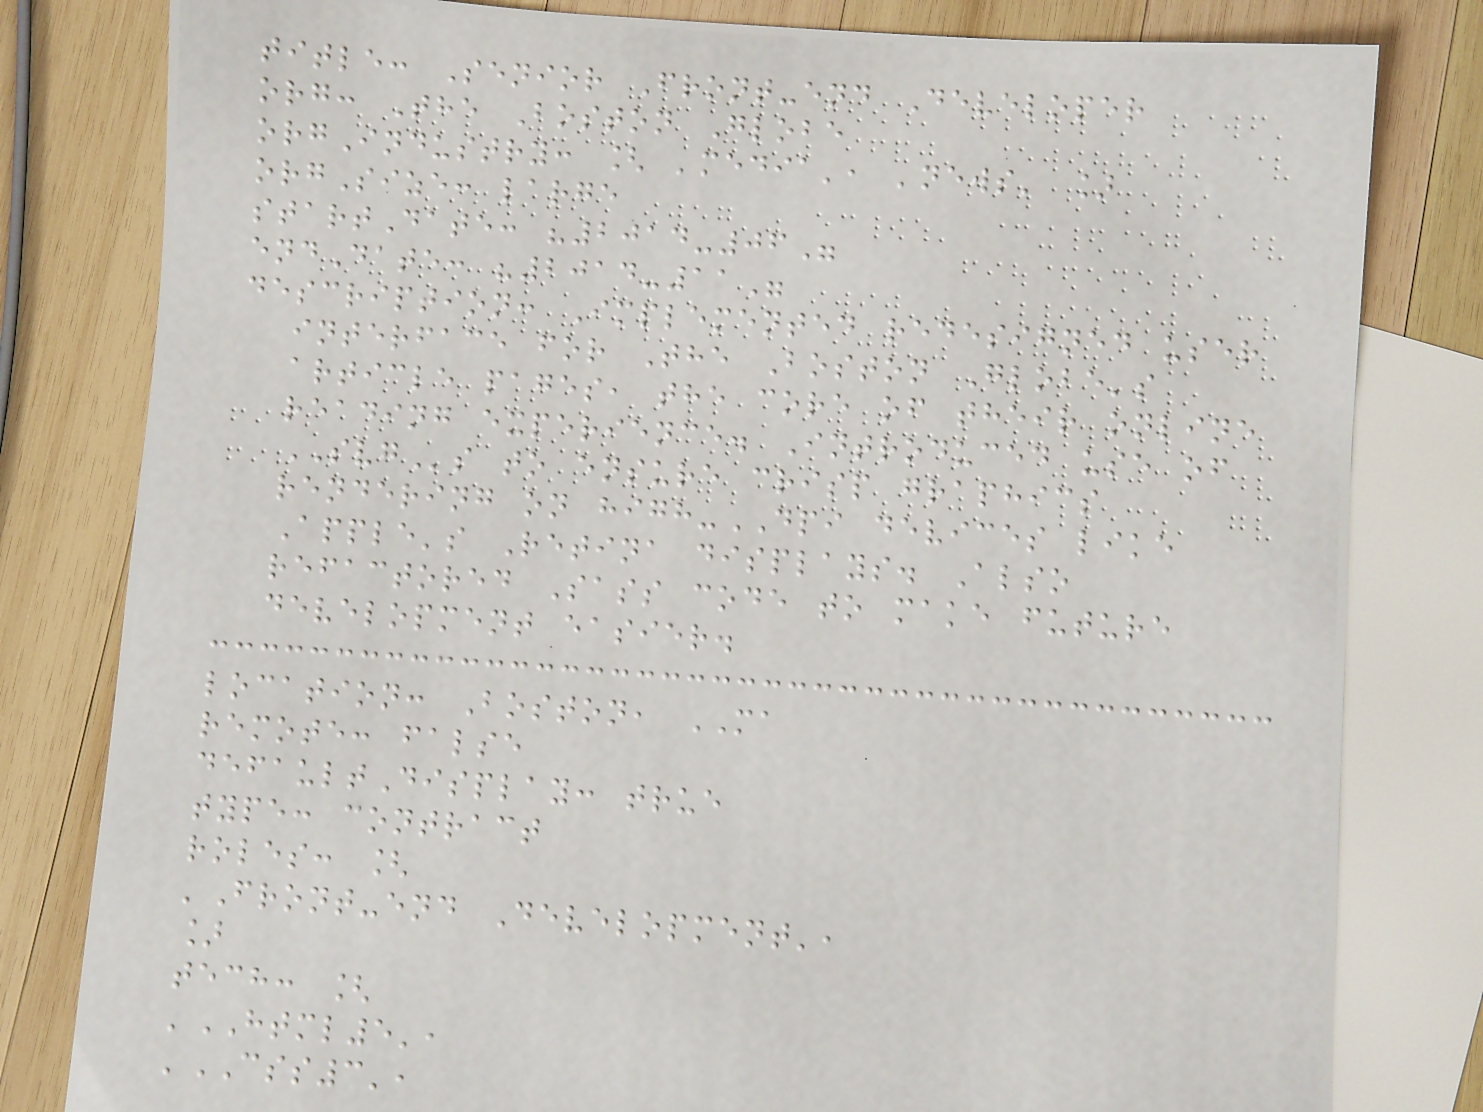title: Senior Front-end Developer
org: The Boston Globe
orgIndustry: [ 'media', 'news' ]
orgSize: large
startDate: "2014-06"
endDate: "2014-11"
description: Implemented redesigned user
interface for The Boston Globe's
article pages, the core of their online
reading experience. Introduced use of
SVGs to ensure crisp graphics
rendering on high-DPI devices like
Apple's Retina displays. Also
refactored Sass code to make future
development easier.
location: Boston, MA
remote: false
defaultDisplay: true
type: contract
roles: [
'Front-end Development',
]
tech: [
'HTML5',
'CSS3',
